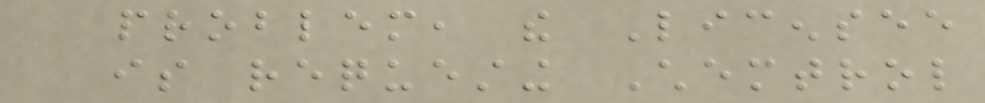problem, the Licensee
is requesting Chemtrol
